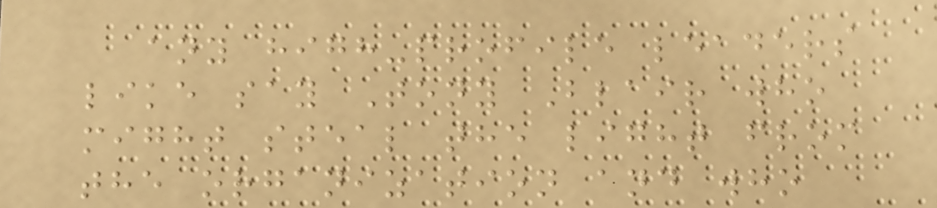any high-profile leaders
like say Tony Blair who
might steal the light from
the organization and who
